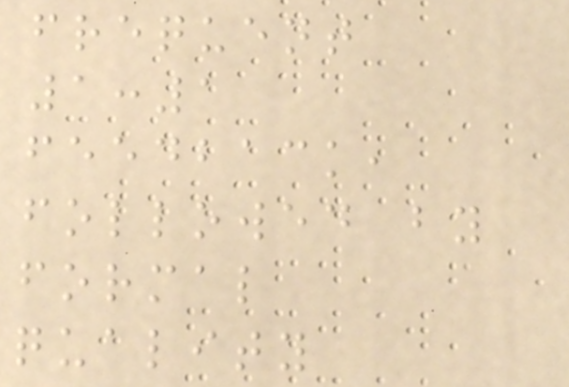frequent
1:1
feedback,
followed by
formal
quality
